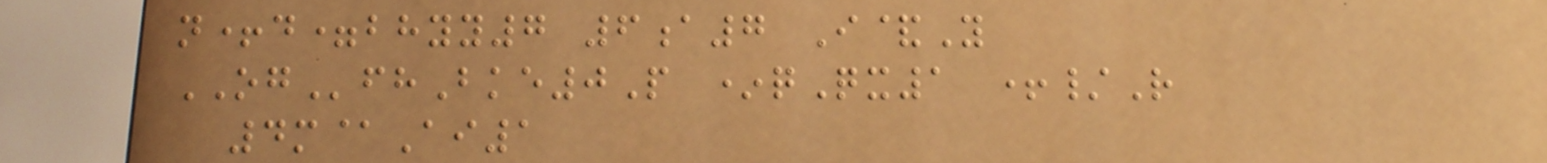n+d=bhyy7 6a7 I&Y
OGfhBke0P *qQx1 +/R
4m@Ai1
